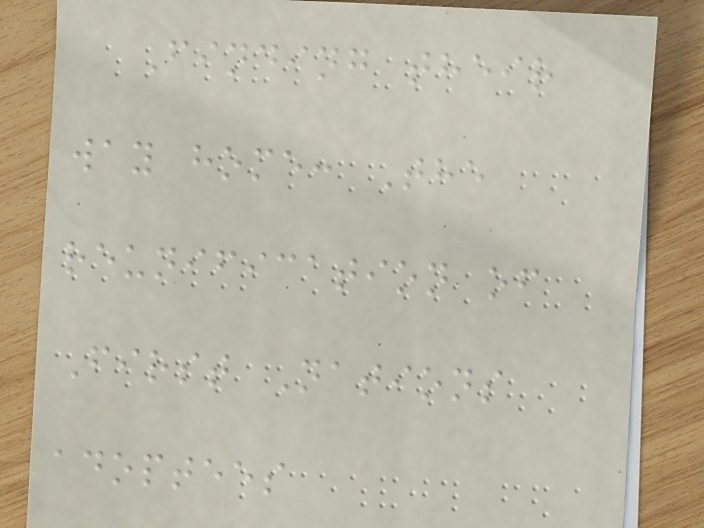Finding their
way home: The
reunification of
First Nations
adoptees
